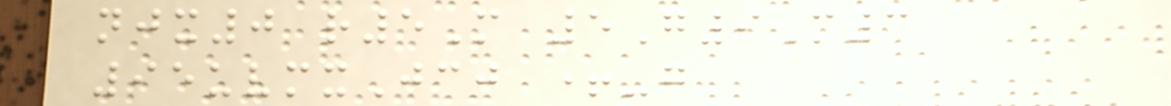njx0 r5M 5G9M3
95uvmxJcj +-g
